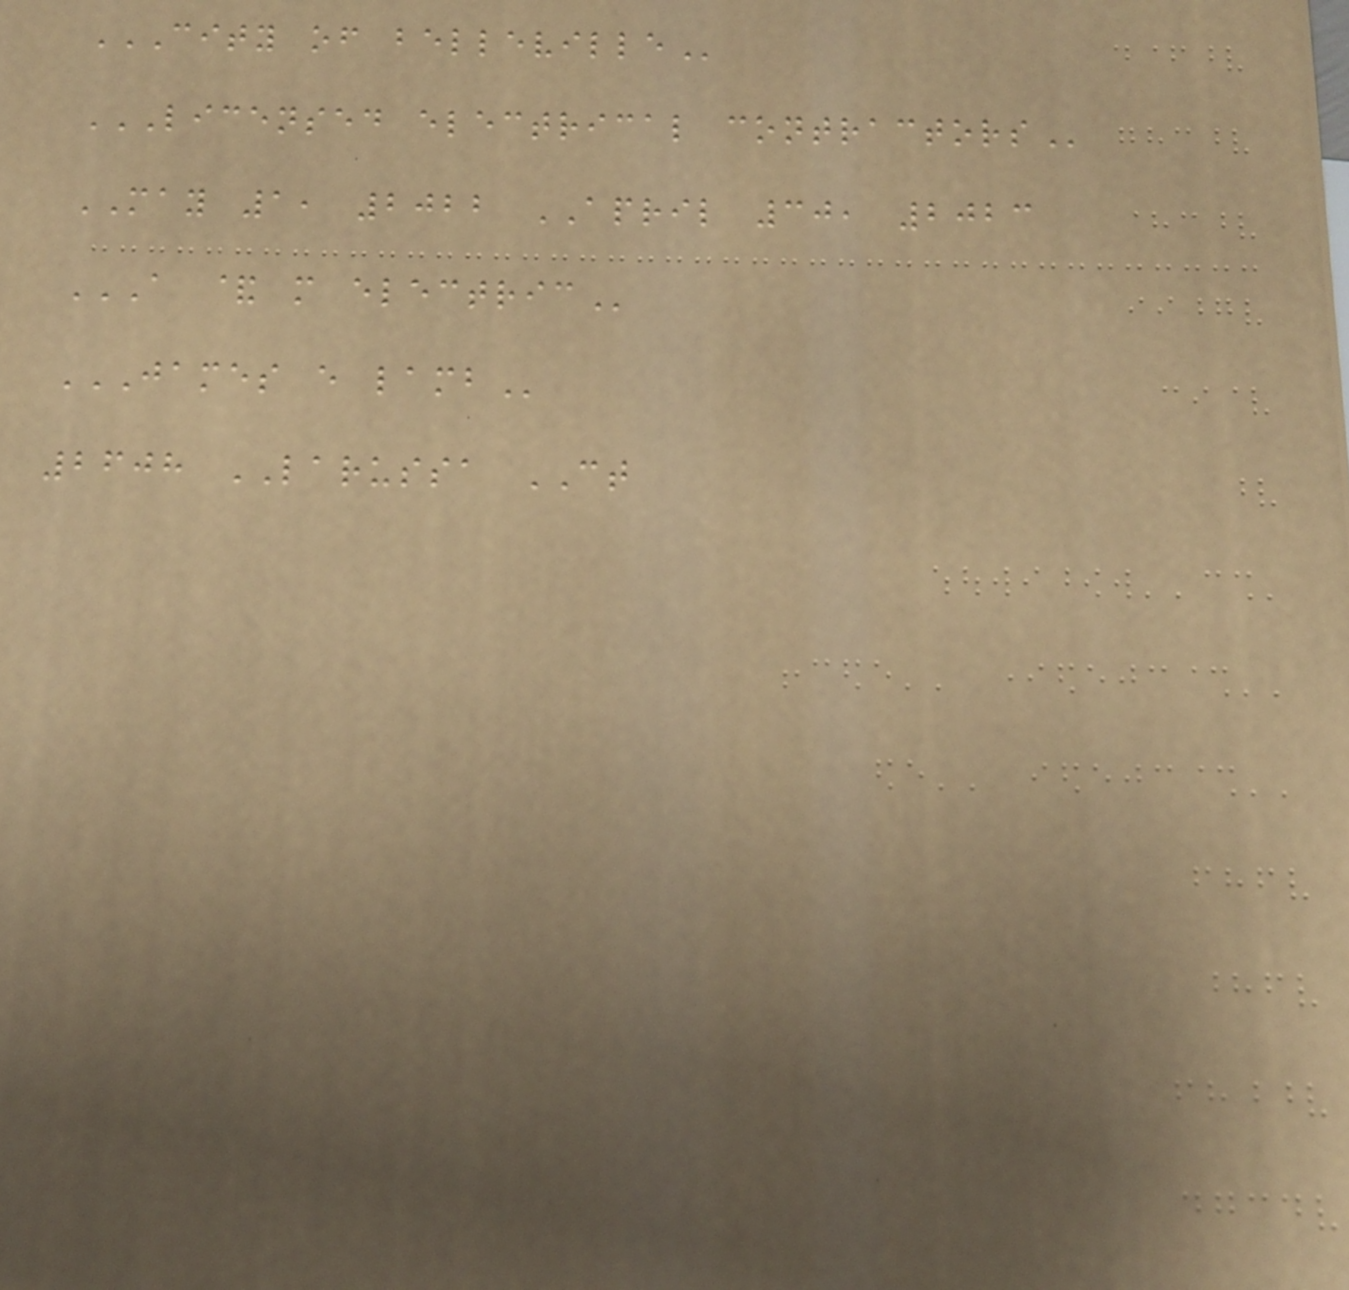CITY OF BELLEVILLE
LICENSED ELECTRICAL CONTRACTORS
MAY 1, 2022 APRIL 30, 2023
A & M ELECTRIC
JAMES E LAMB
2608 LARUSSA CT
